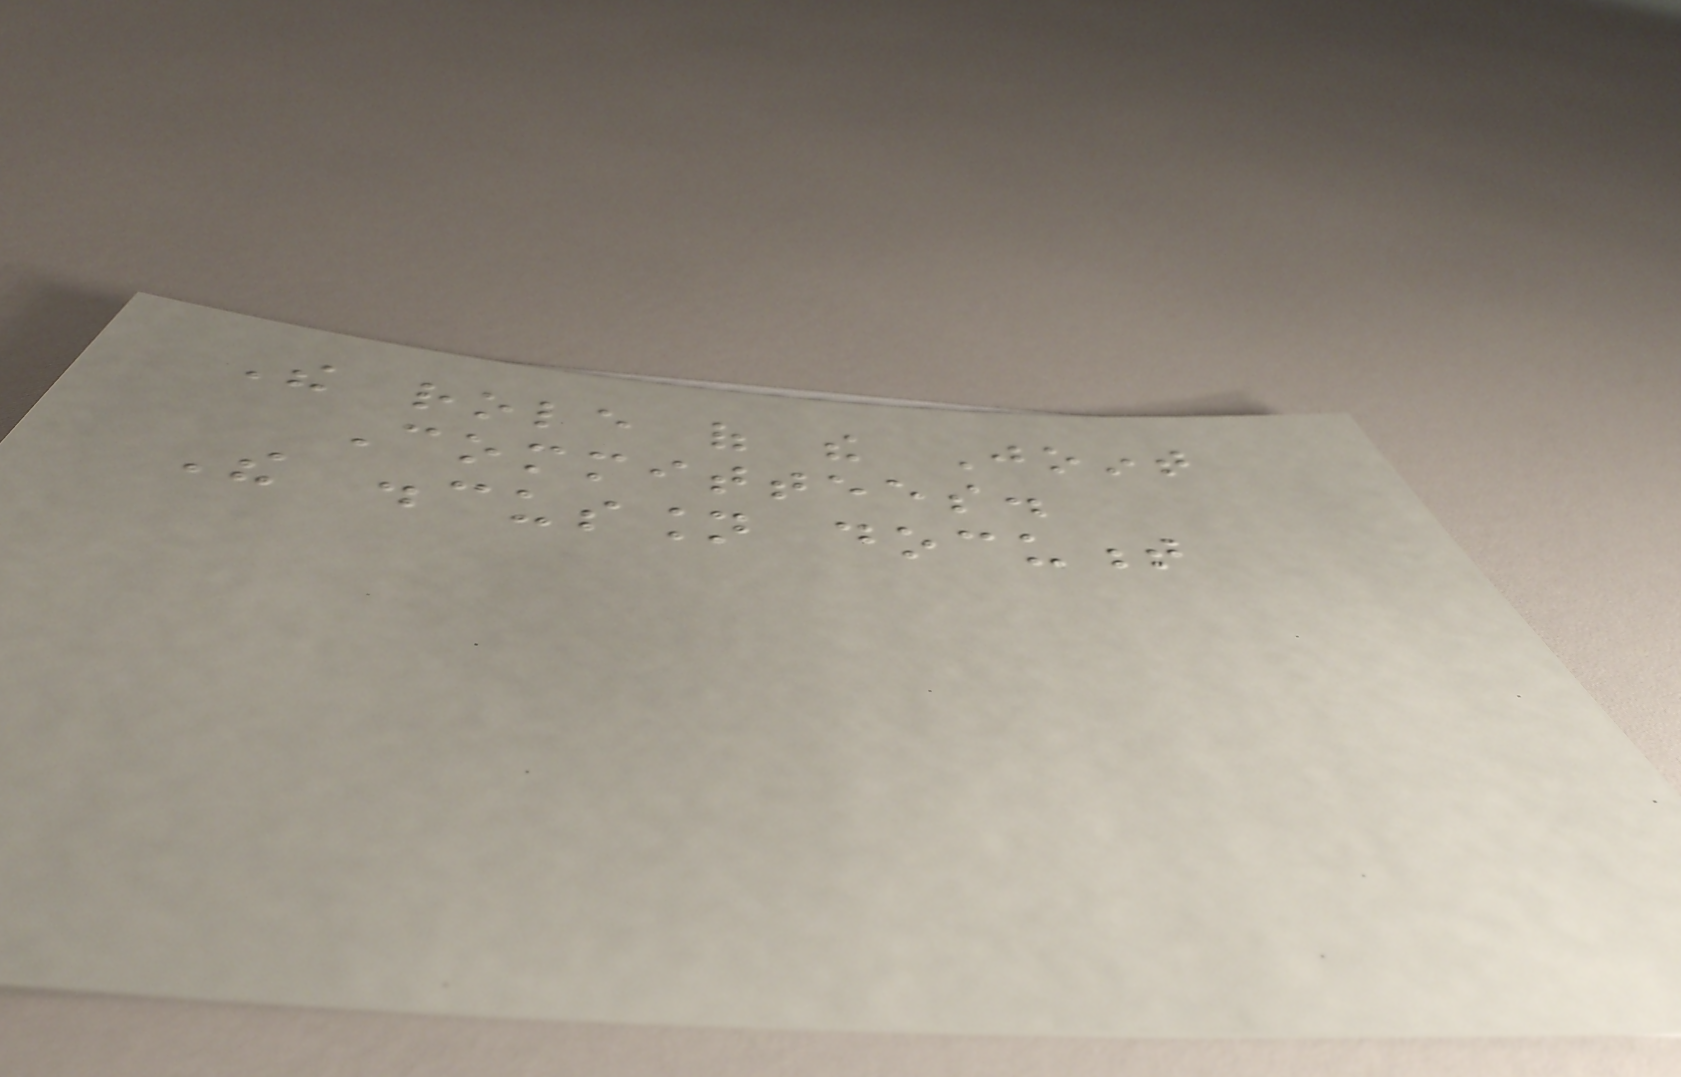The role of the Joint
Committees.
The discussion document
